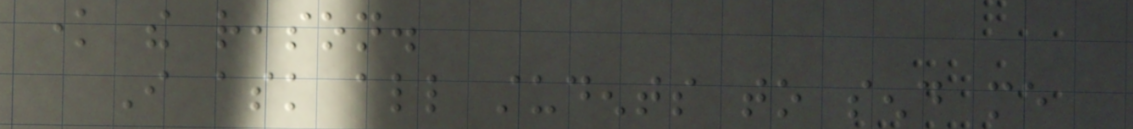know the reason.
I ask all students to send me
